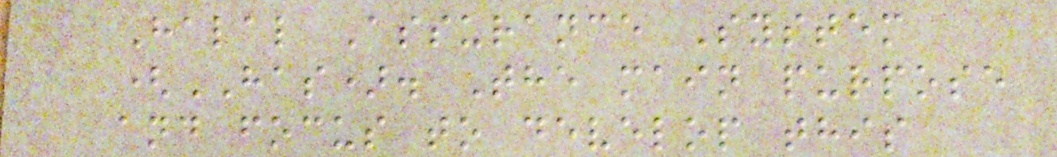Halal Assurance System
(HAS). The main purpose
and focus to develop this
